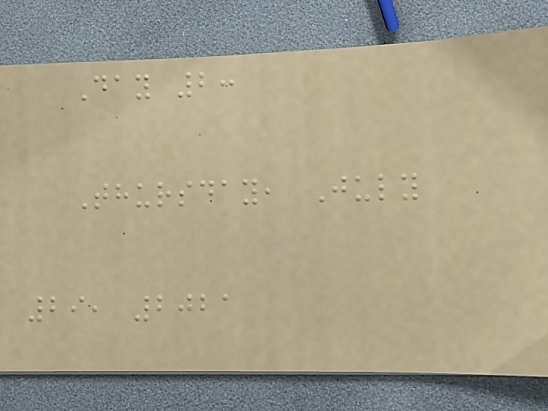Day 2:
Thursday, July
29, 2021
